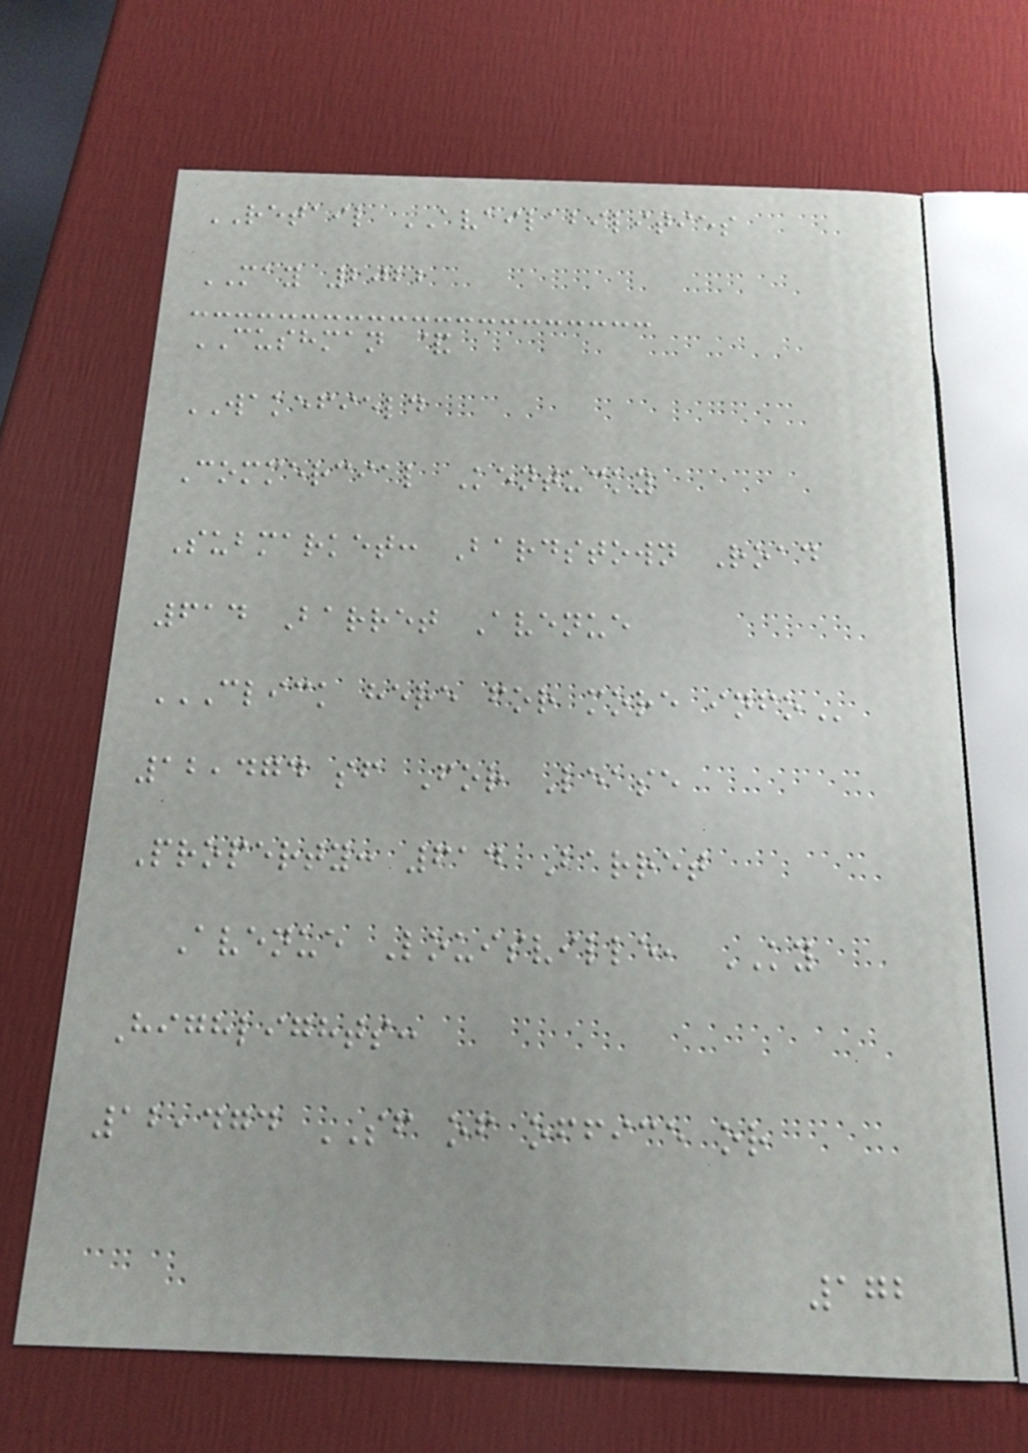RETAIL AVAILABILITIES
MAY 2022
CUSHMAN &
WAKEFIELD
Commercial Kentucky
Submarket: Bardstown Road
614 Barret Avenue
CLICK HERE FOR MORE INFO
12,474 sf For Lease
Property: 614 Barret
Avenue Louisville, KY
Highlights:
12,474 SF of office or
172
